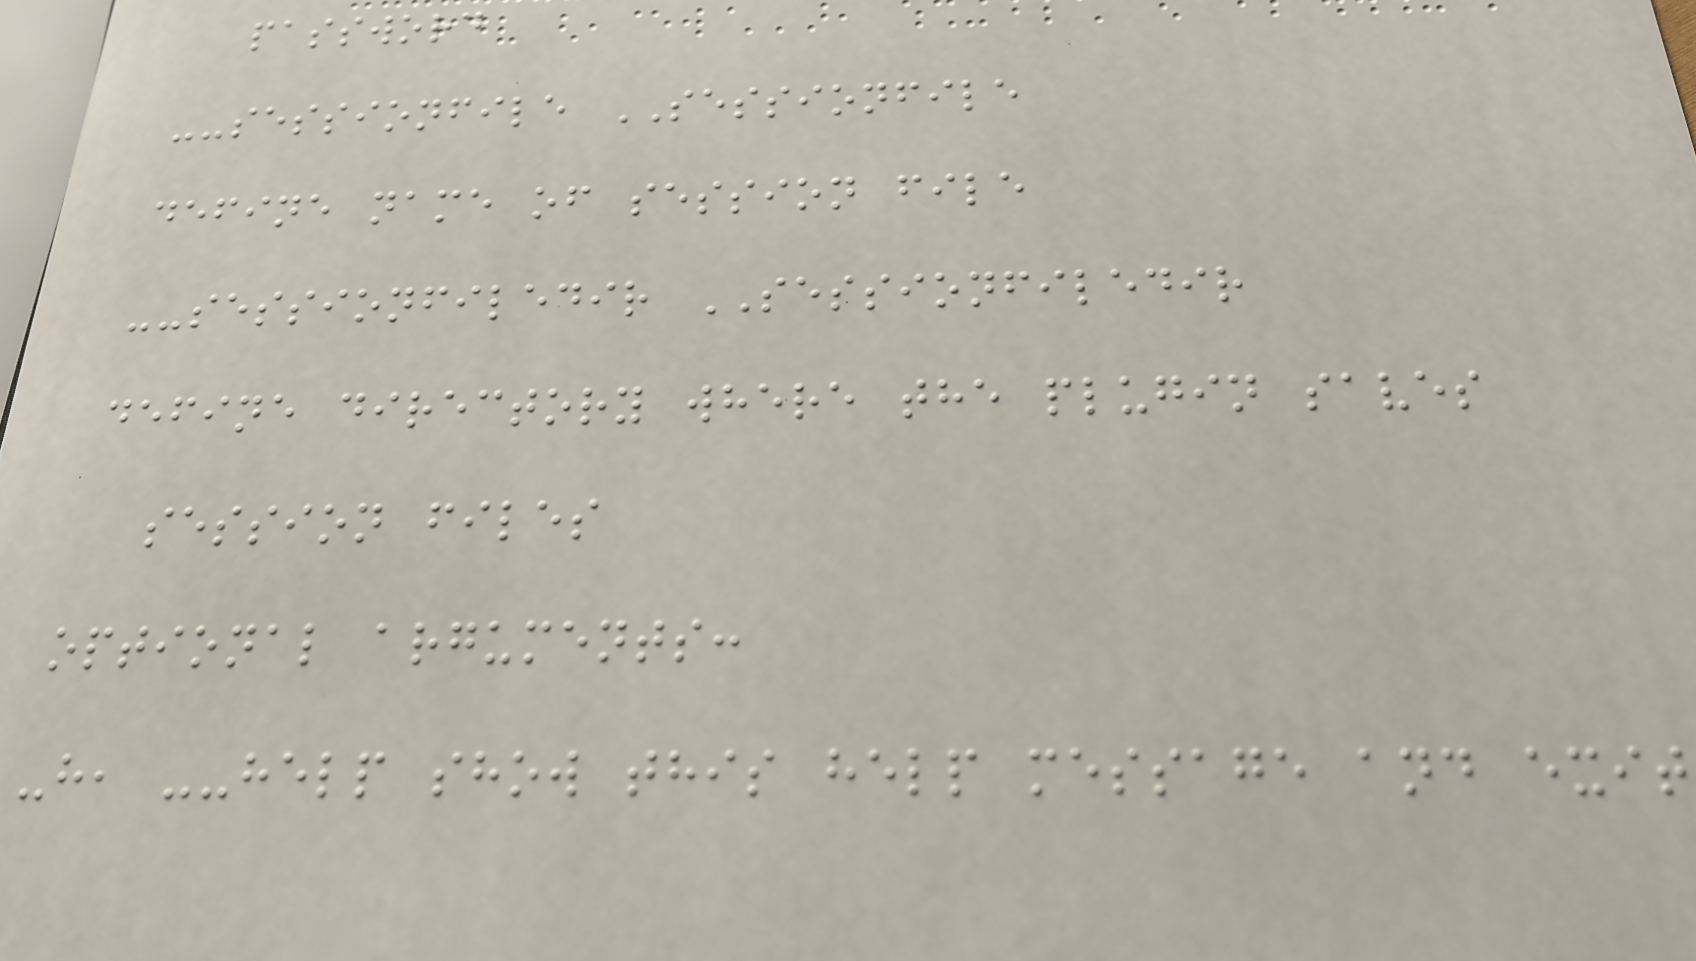password
--sessionfile SESSIONFILE
define name of session file
--sessionfiledir SESSIONFILEDIR
define directory where the plugin saves
session files
optional arguments:
-h, --help show this help message and exit
